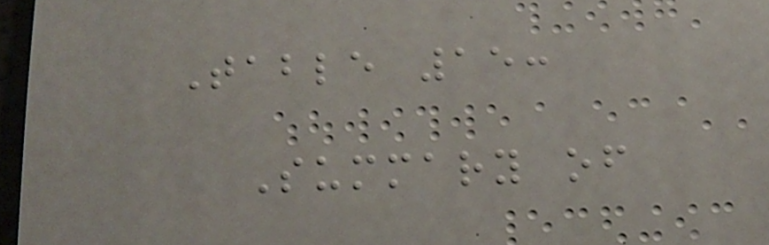Table 15:
Summary of
